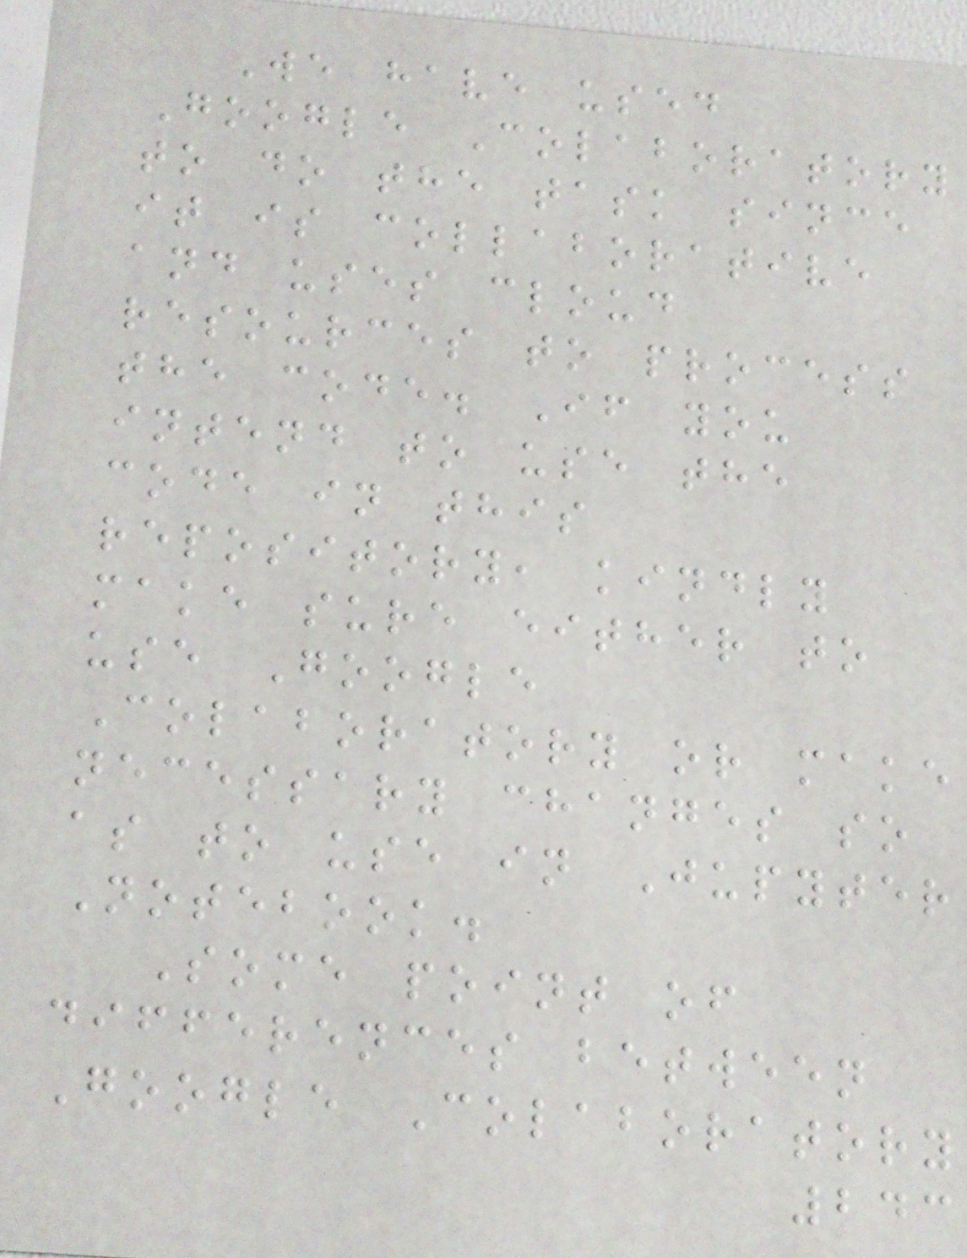We have used
Google Colaboratory
to do the task since
it is collaborative
and uses cloud
resources to process
the code. If you
intend to use the
code in this
repository, kindly
make sure either to
use Google
Colaboratory or make
necessary changes so
as to use in Jupyter
Notebook.
Some point of
differences between
Google Colaboratory
243
